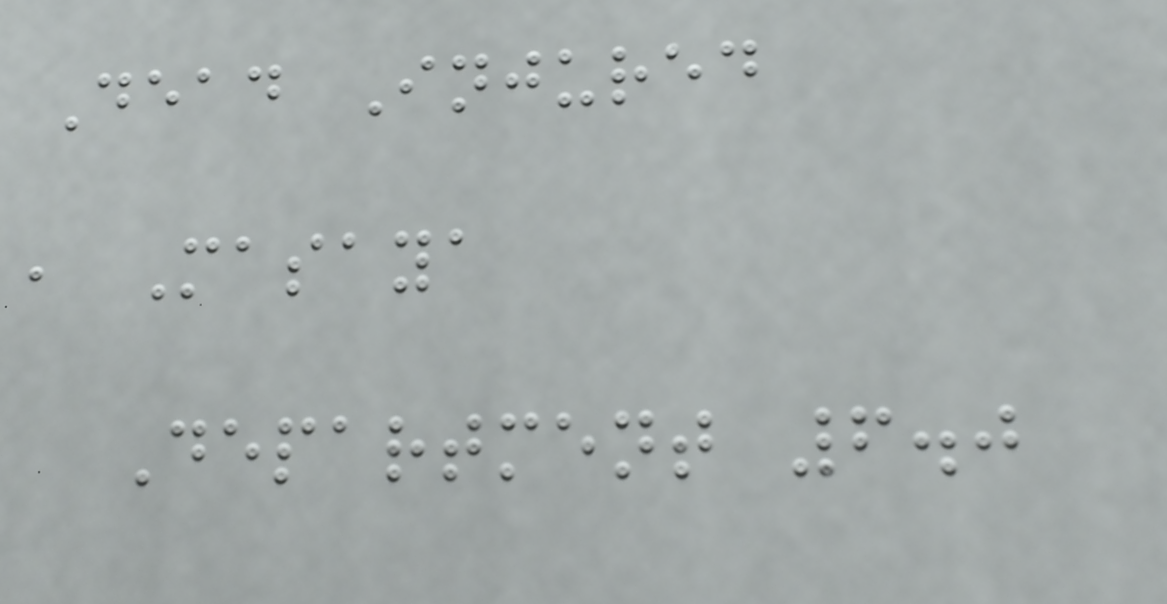Dead Injured
, Masaya
Department 6.0
